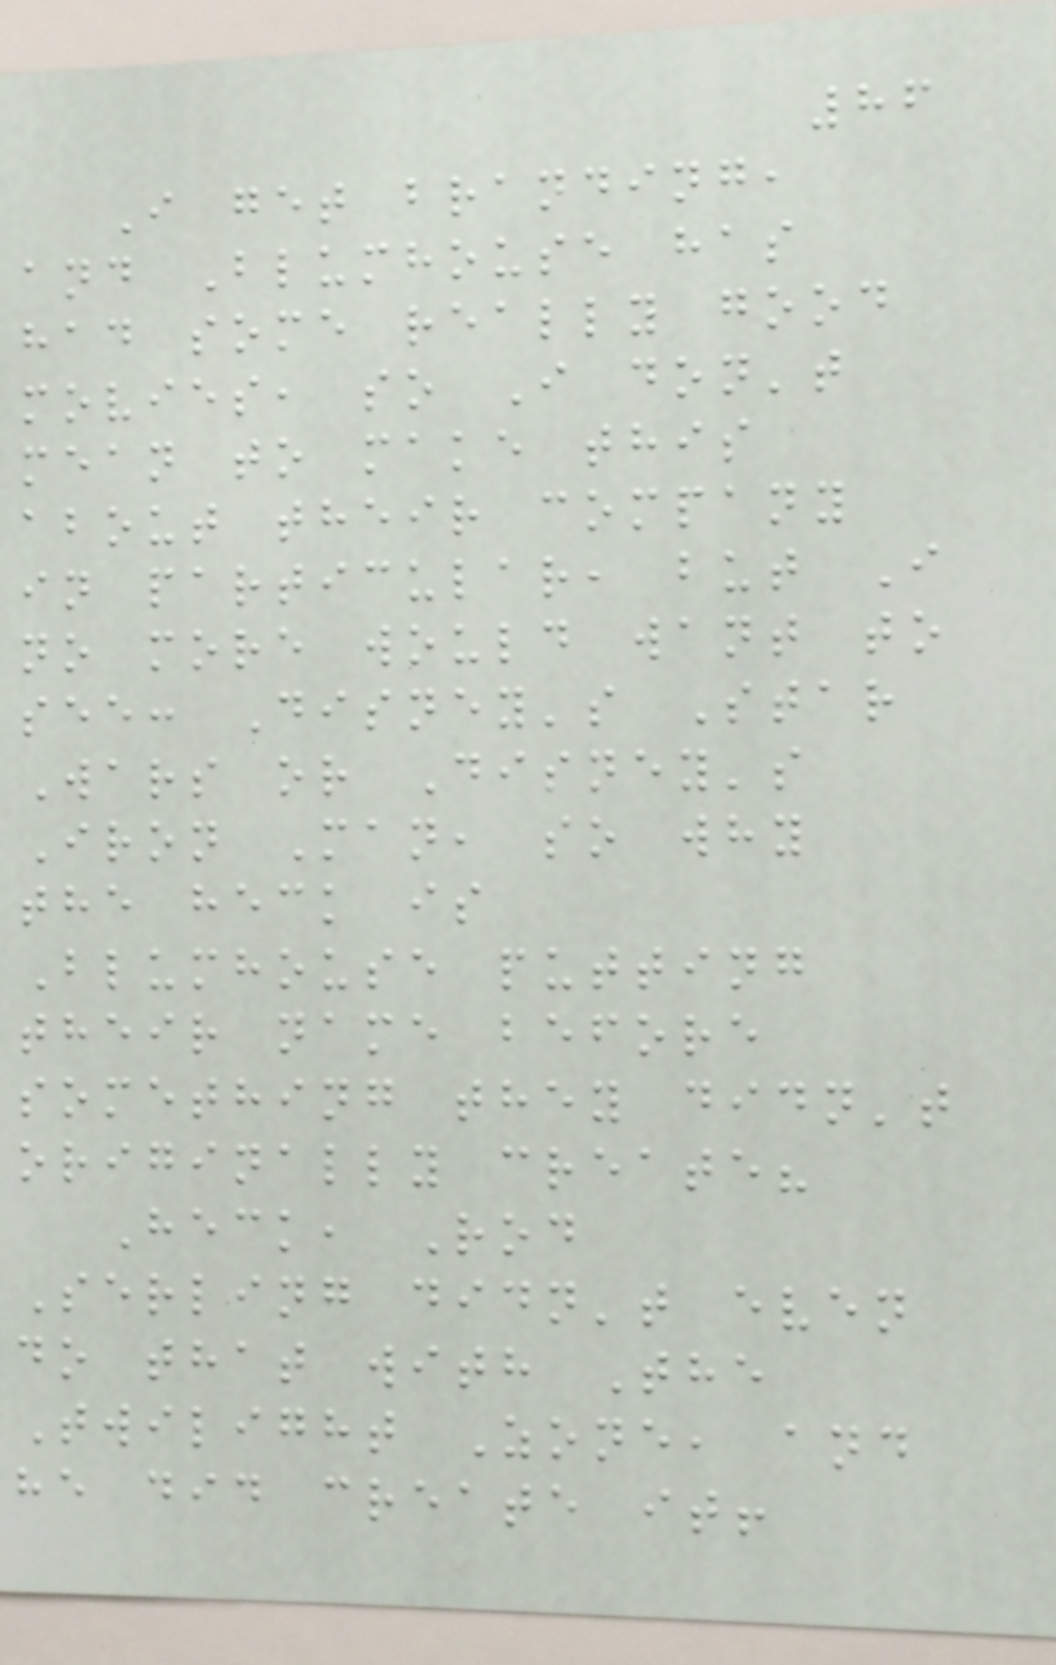86
I get branding,
and Blumhouse has
had some really good
movies, so I don't
mean to make this
about their company
in particular, but I
no more would want to
see: Disney's Star
Wars or Disney's
Iron Man, so why
the heck is
Blumhouse putting
their name before
something they didn't
originally create?
Heck, Rod
Serling didn't even
do that with The
Twilight Zone, and
he did create it!
